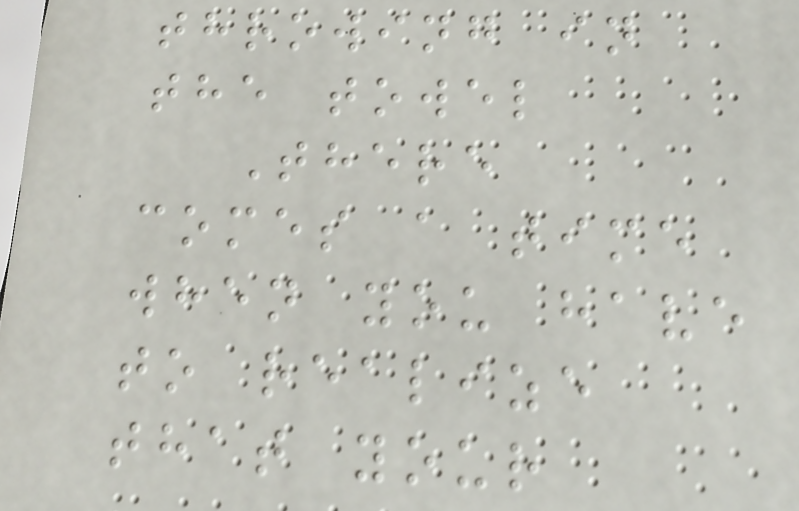throwing in
the towel
There
comes a time
when you have
to realize
that your
